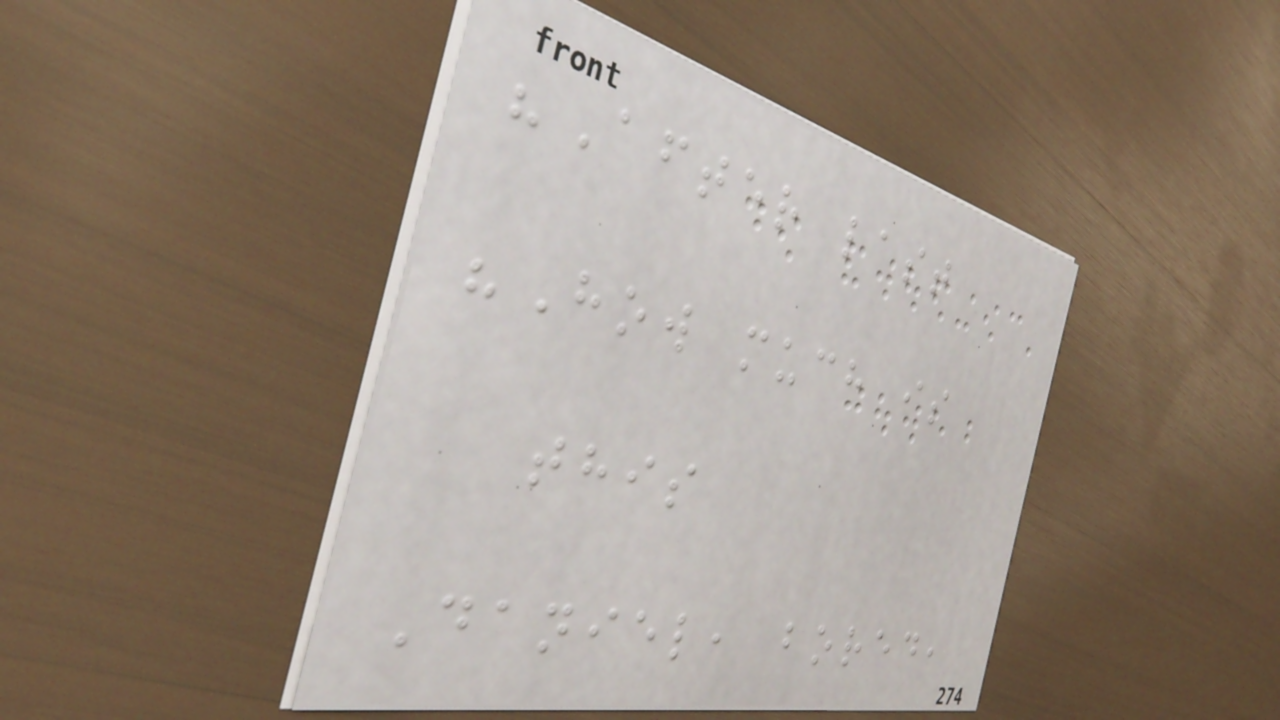"After last
"How much is
this
Daniel, bored,
